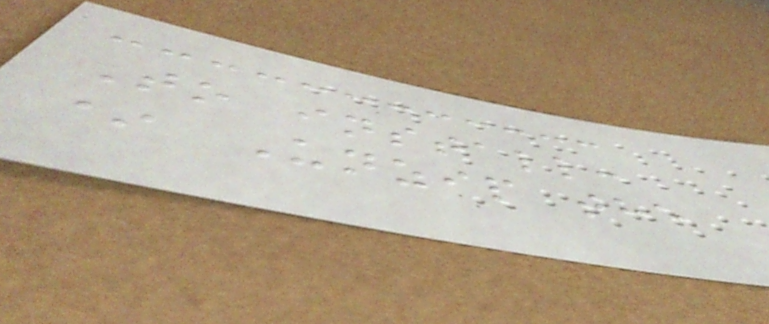To install:
* Unzip the
